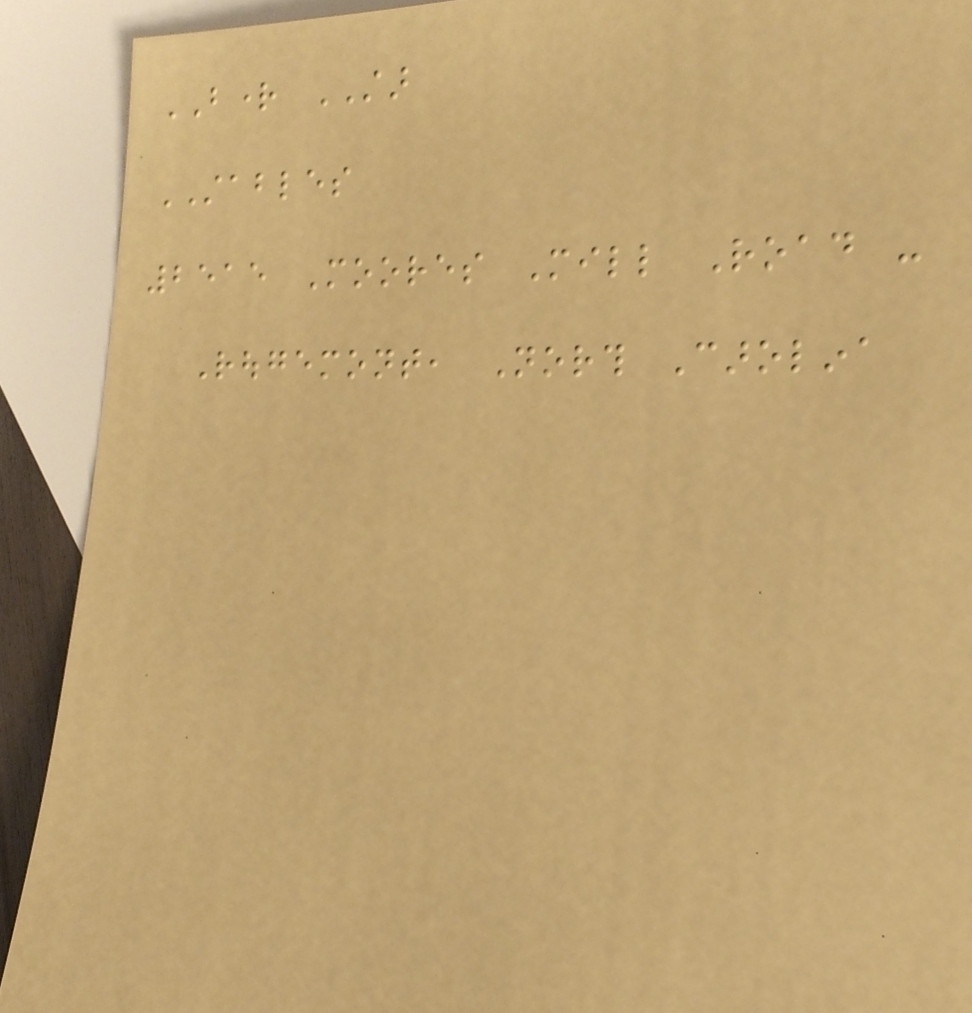BRIGHT STAR
STABLES
2515 Moores Mill Road -
Rougemont, North Carolina
